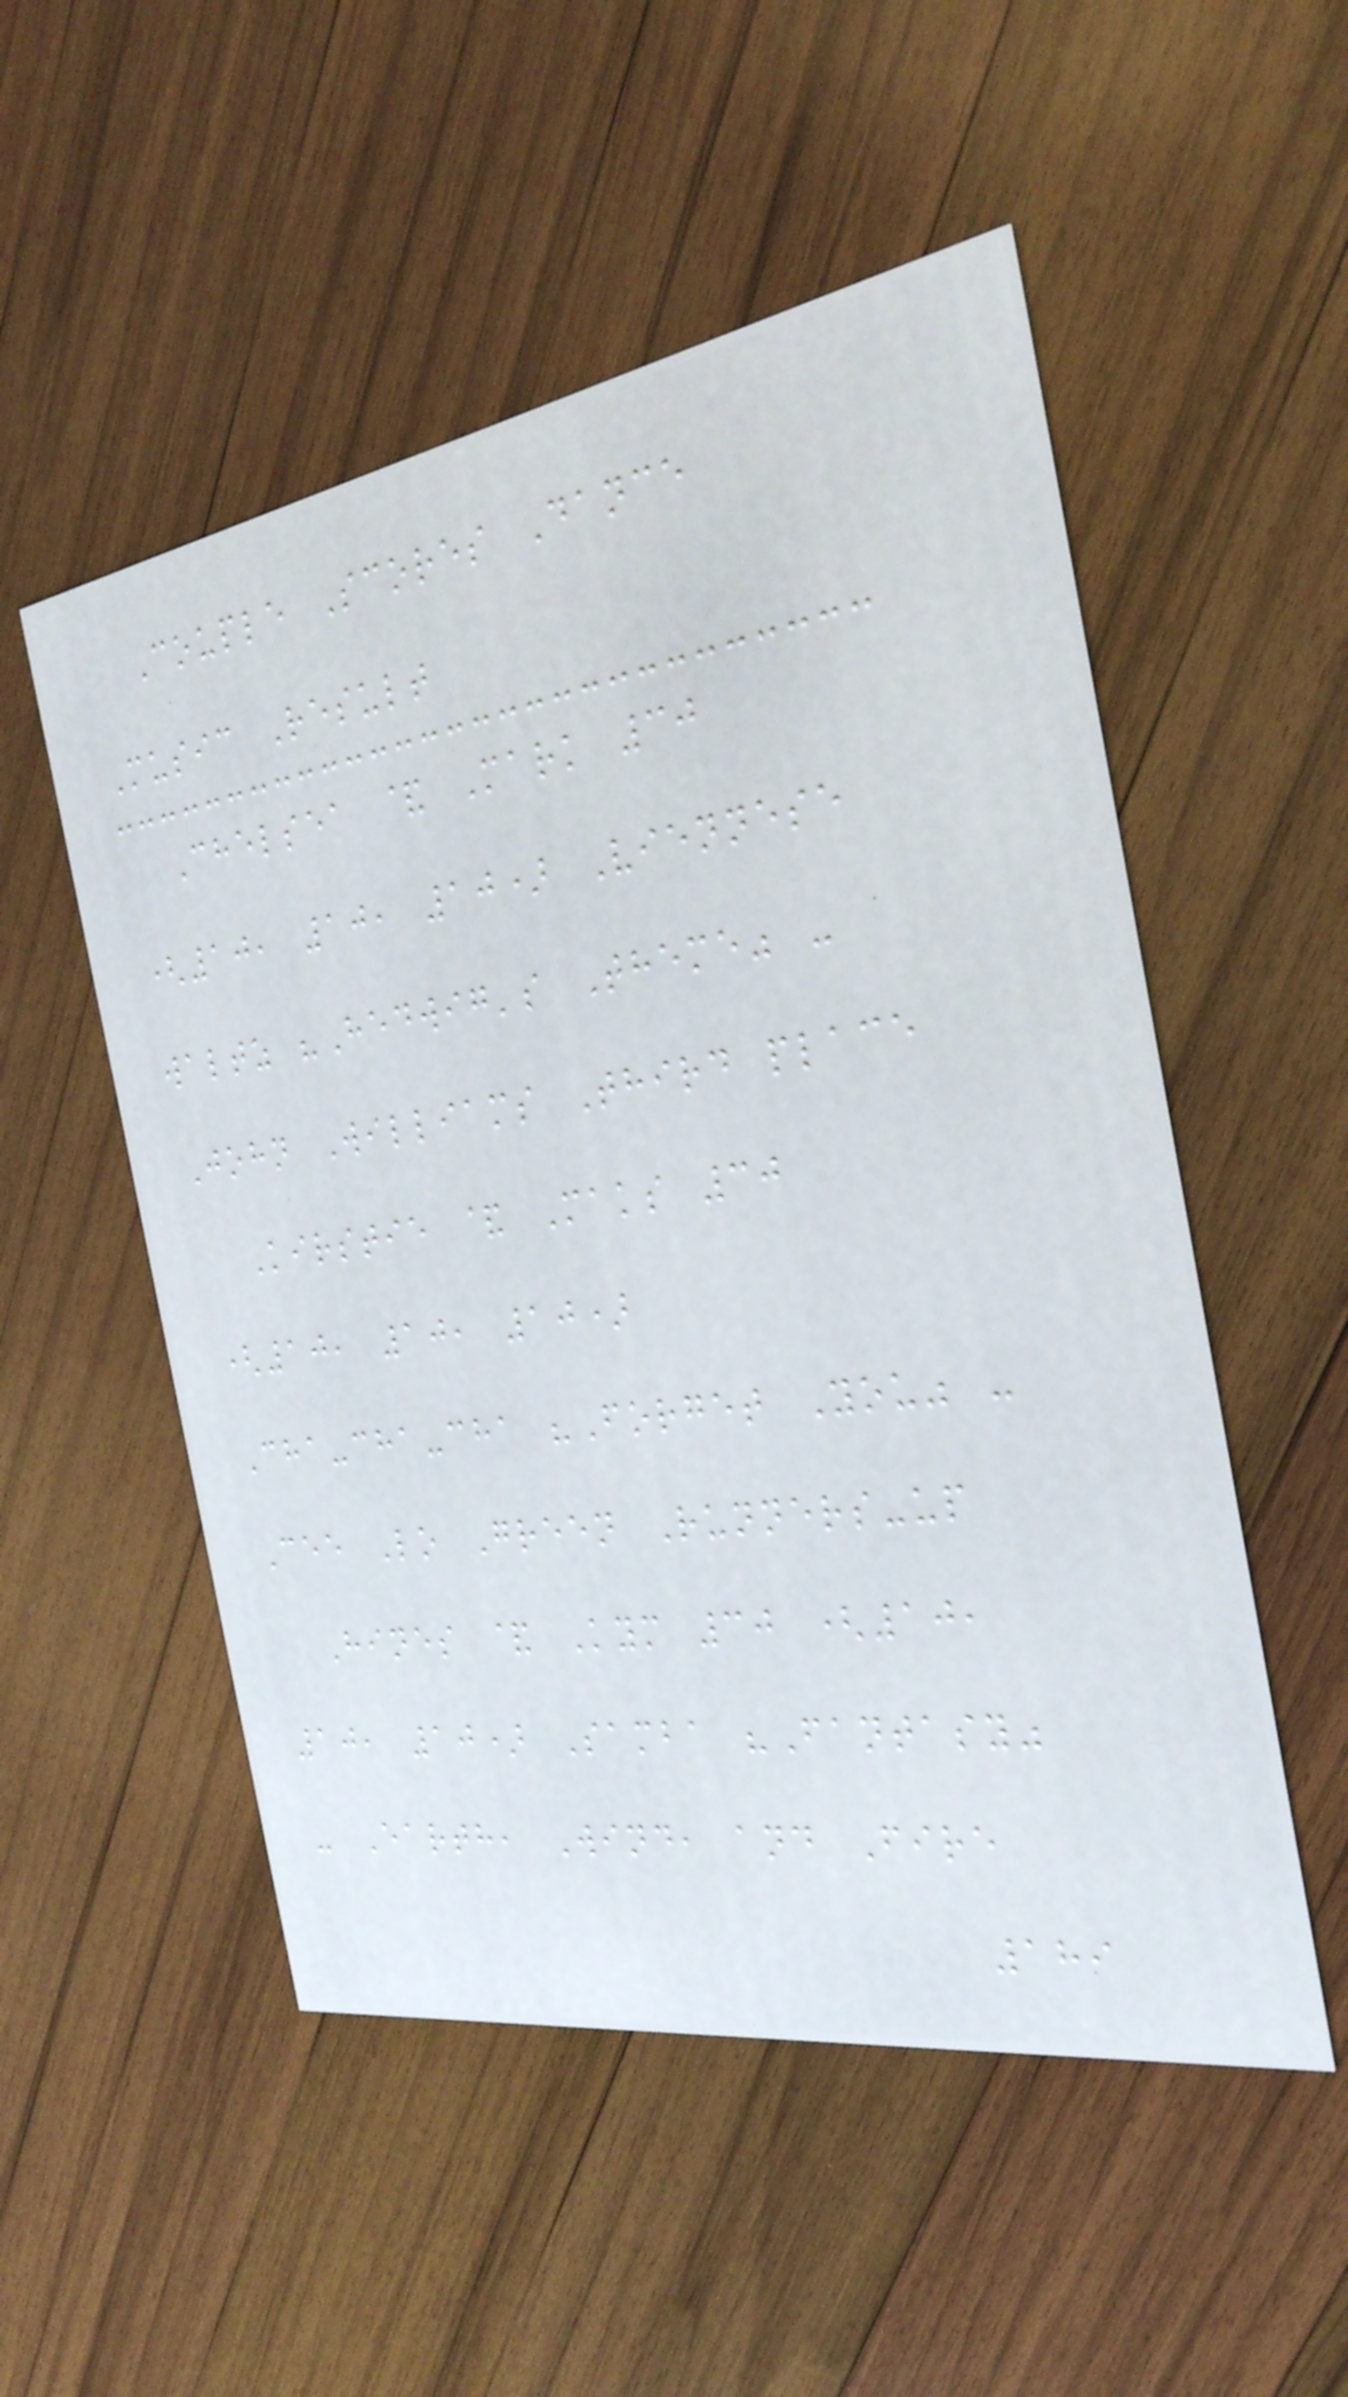Couple Scores Dance
Music Result
Chelsea & Mark 30
(10, 10, 10) Viennese
waltz "Hedwig's Theme" -
John Williams Third place
Kirstie & Maks 30
(10, 10, 10)
Cha-cha-cha "Forget You" -
Cee Lo Green Runners-up
Hines & Kym 30 (10,
10, 10) Samba "Fantasy"
- Earth, Wind, and Fire
189
